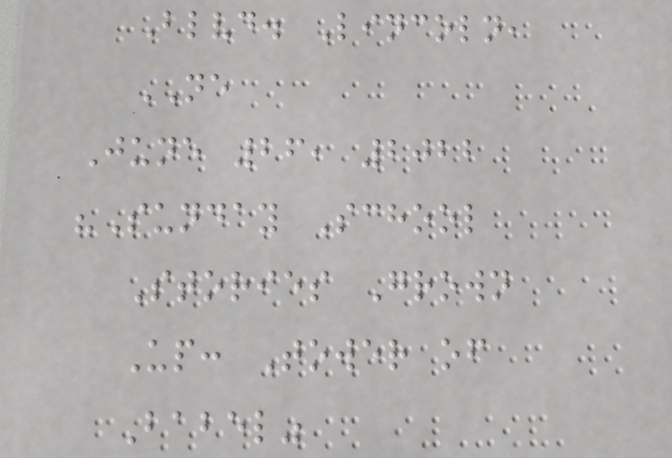Blvd. Lincoln,
NE
June 26, 2022
"Sunday School
Stories Grown
Up: Tower of
Babel"
